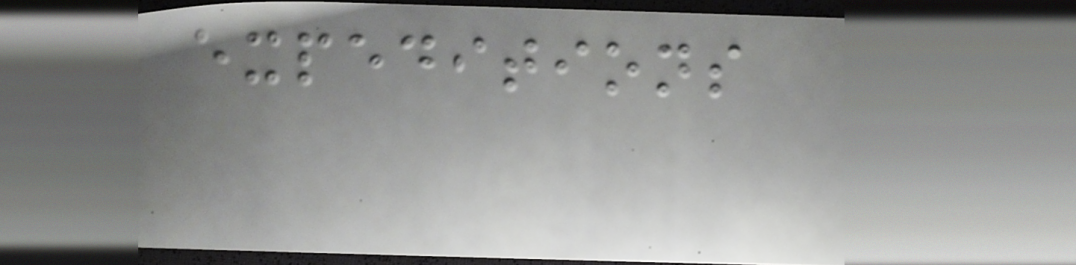expeditions
